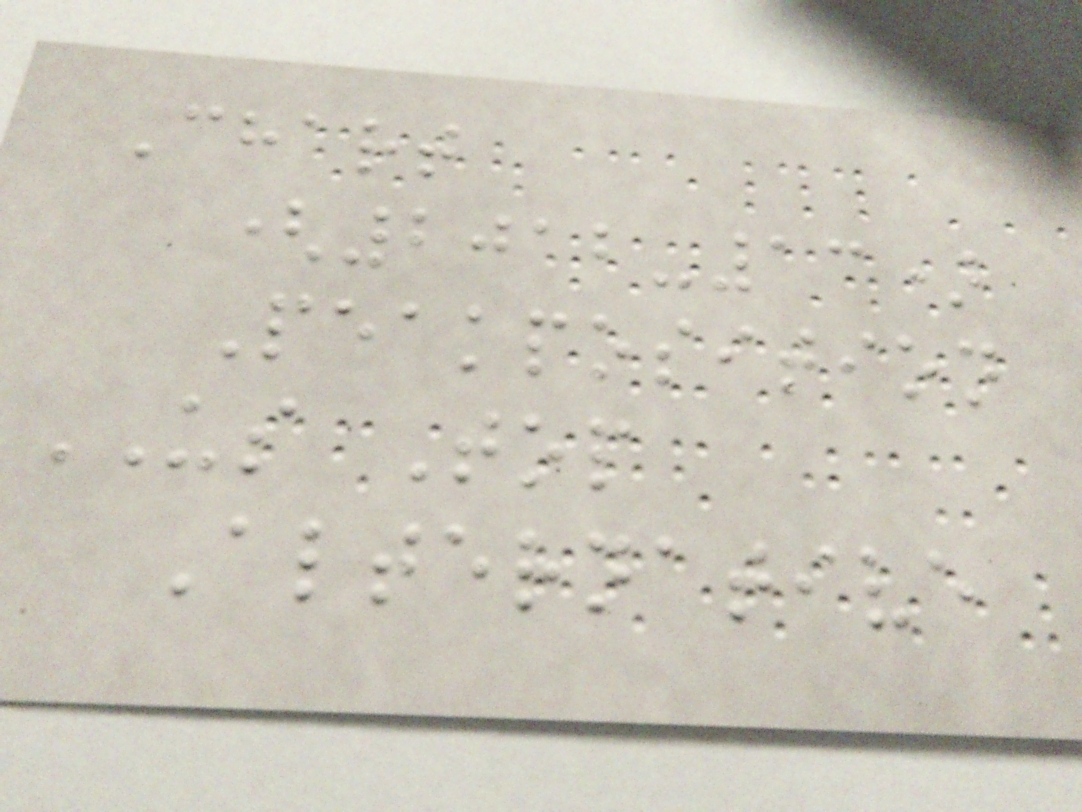Chart
(2012-13)
Peakposition
US Top
Alternative
